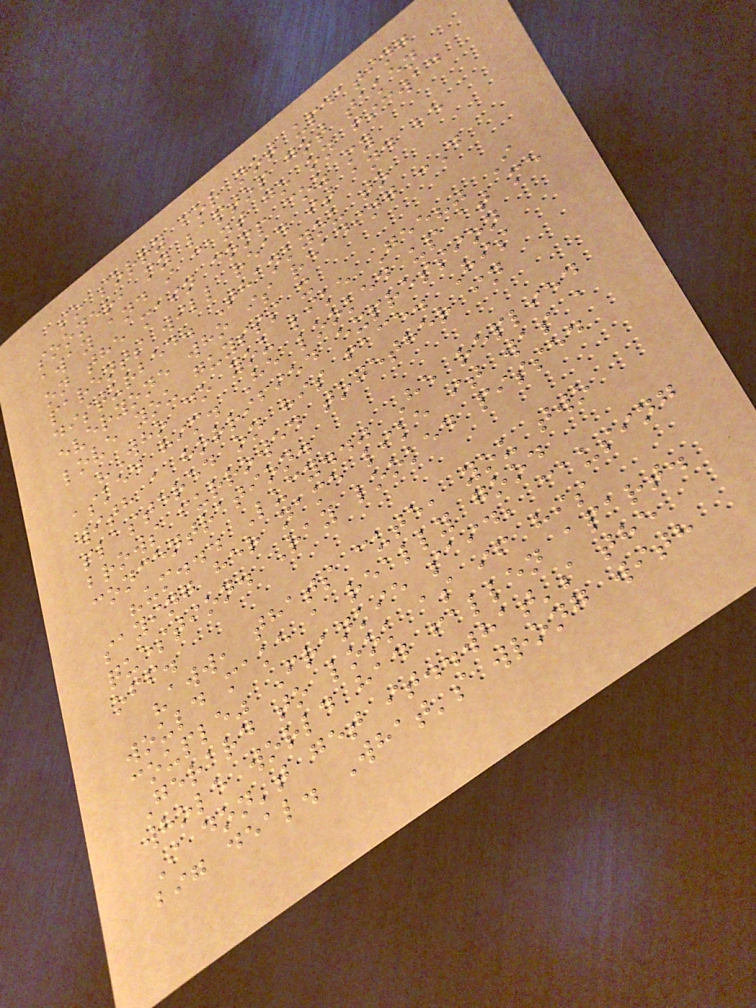so sorry for not updating
sooner, my laptop got taken
away and i cant go on ficwad
on the main comp coz my
parents will read it and be
disturbed. Thankyou to
everyone who is reading :D
love you guysss x
"Who do you like Gee?" I
asked him. He looked up at me
with a horrified expression
plastered on his face. His
brows furrowed together in
concentration.
"um... Lucy.." He replied
saying her name like it was a
question. Ray looked pissed
off.
"aww, thats cute, you two
would make a really good
couple" Frankie said, causing
Gerard to look as if his
whole world had fallen apart.
I don't get it..what's the
big deal. What's wrong with
